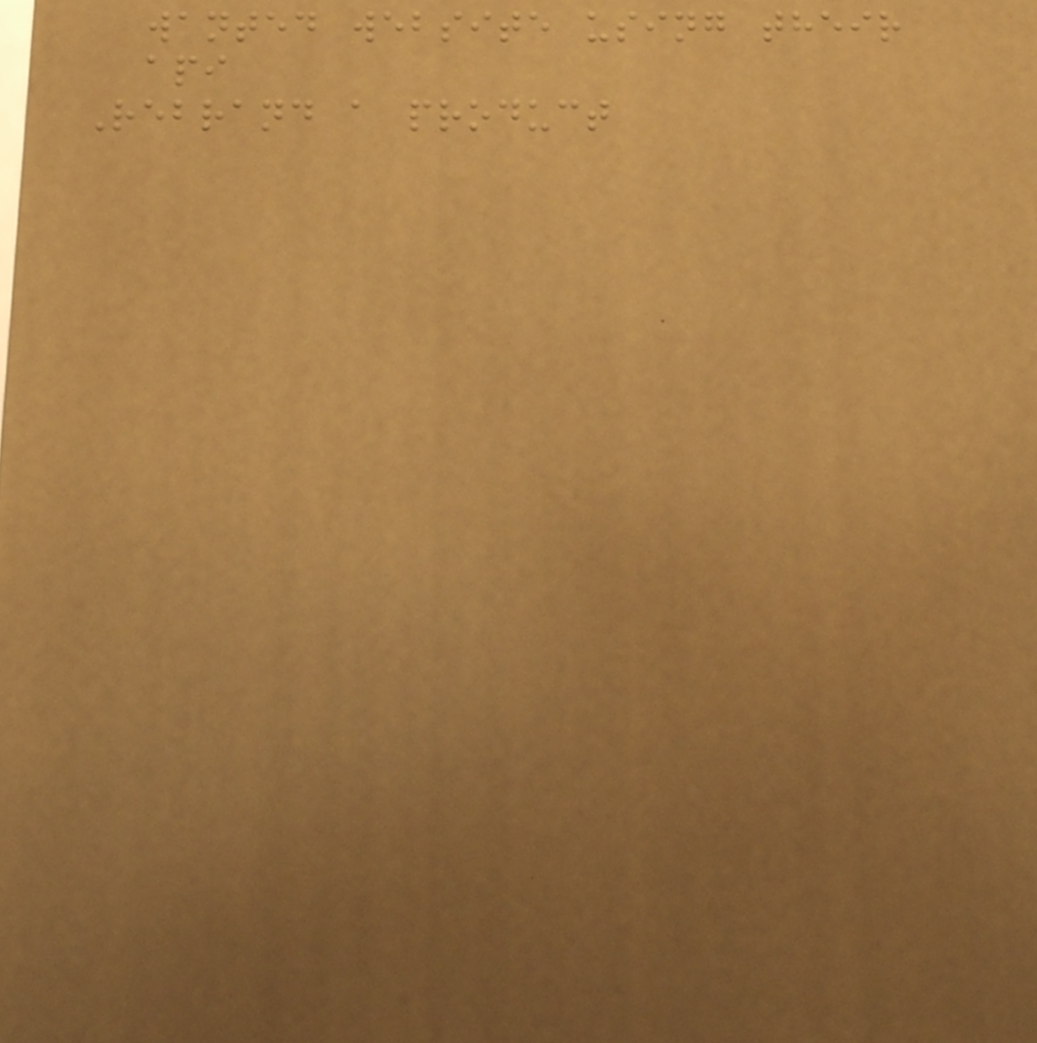wanted website using their
api
Rebrand a product
